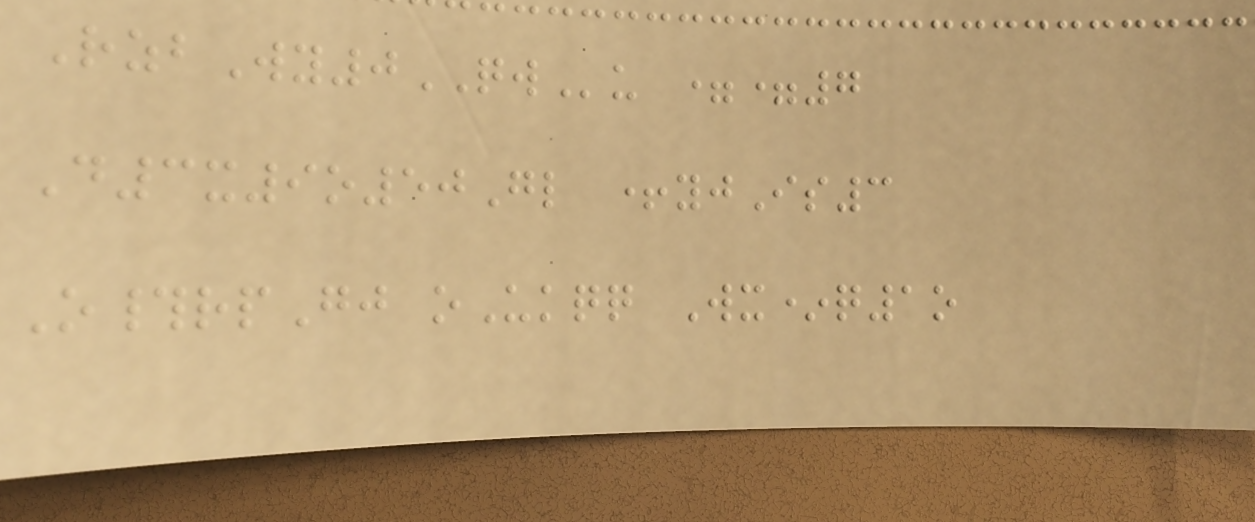RzbWy0QWu ==7
D3x9o50Gl +yjIs3
O#rpGj oUkqq Wx*q1o
